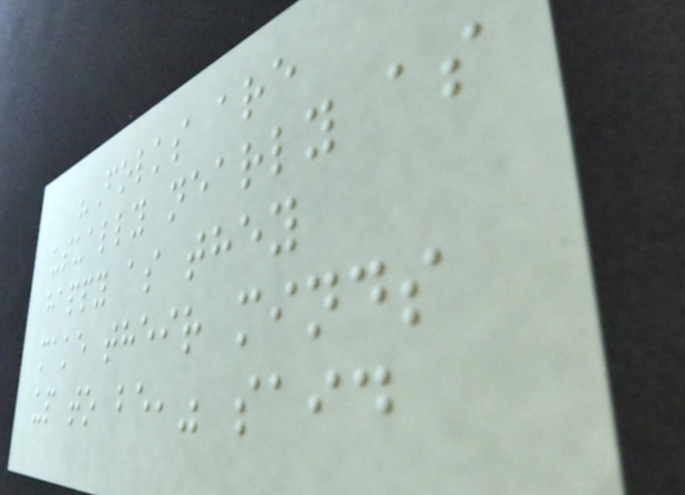"Folks are
usually nearly as
happy as they
make their minds
up to be," said
